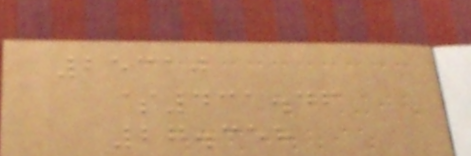25310
$431.46
27.358
